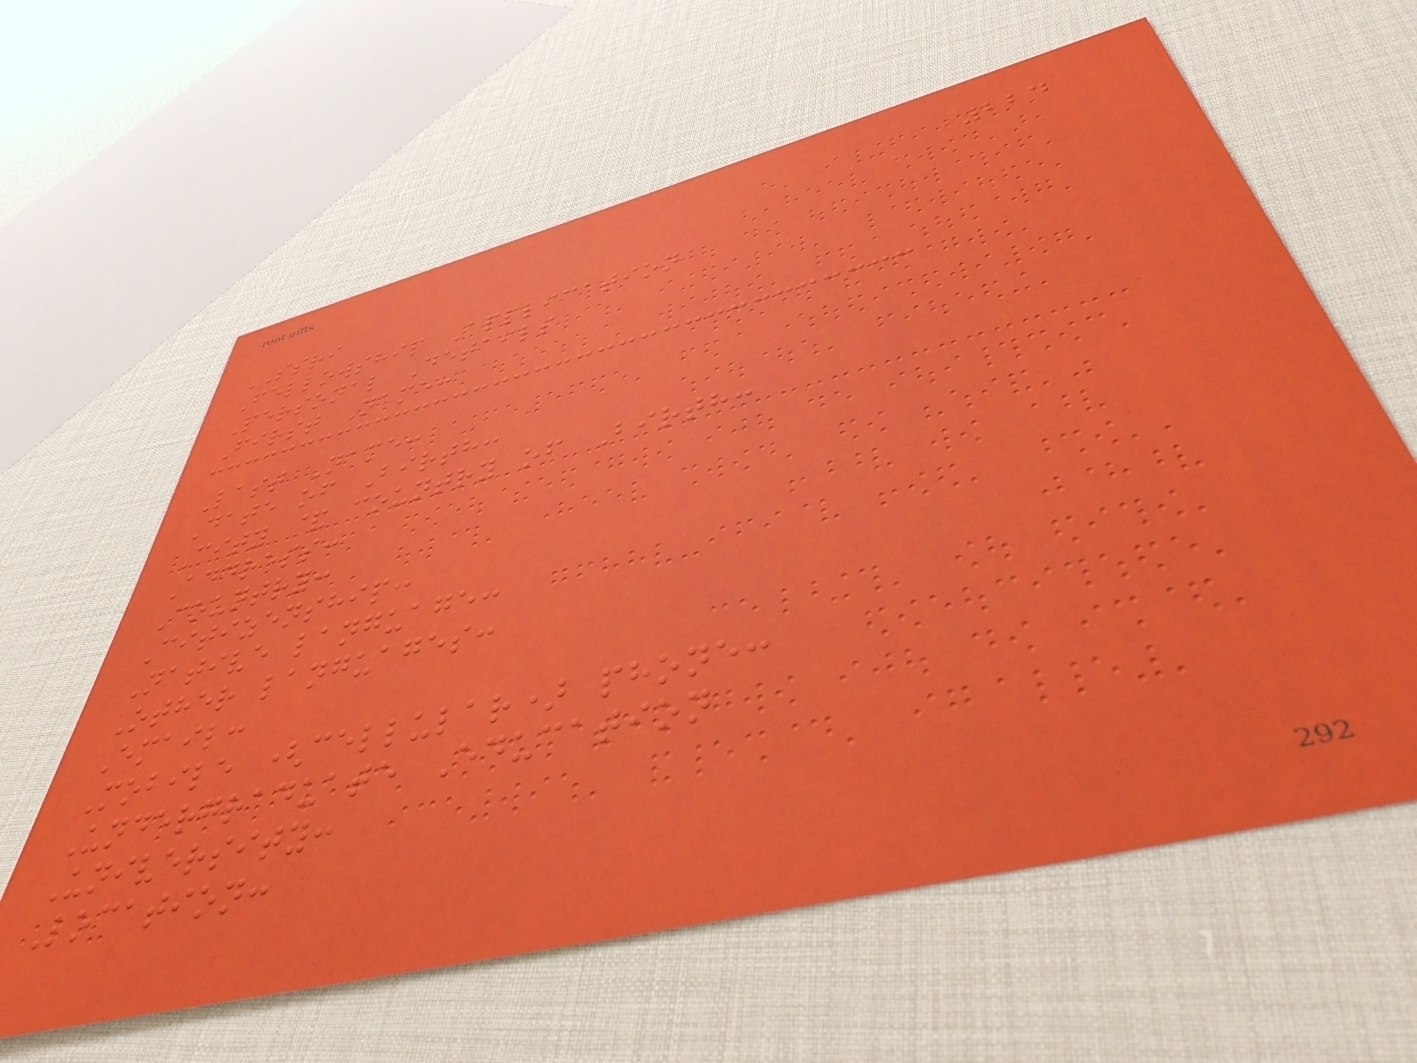224
SSRI
Fellowship Application
Personal Details
First Name:
Last Name:
Date of Birth:
City & country of Birth:
Address:
Country:
Citizenship:
Native language:
Other languages:
Email:
Mobile (cellular) phone:
Undergraduate Education
University:
Location:
